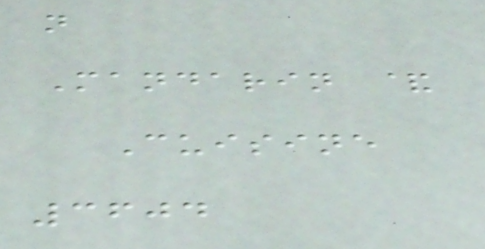n
Mandarin &
Cuisine
3604
